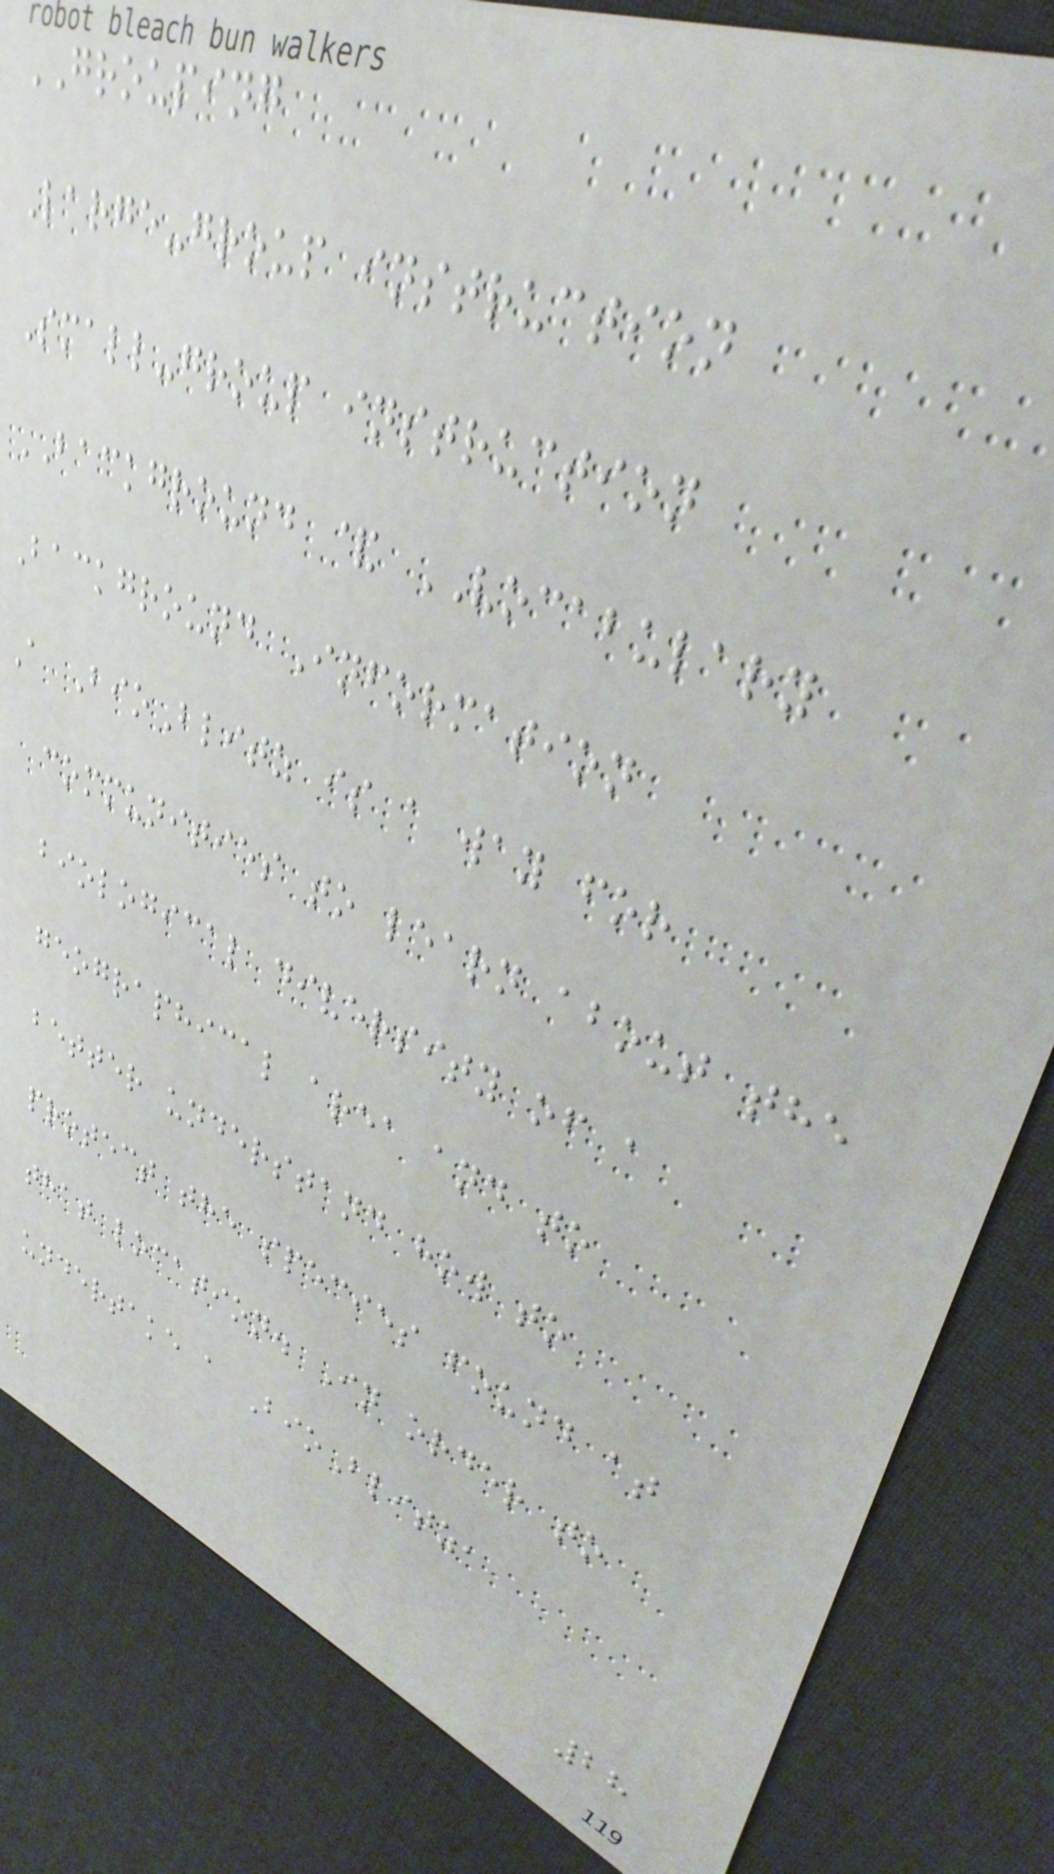GROUPING
Large-group instruction
Small-group instruction
BACKGROUND & VOCABULARY
Background Information
A BioBlitz is a way for
communities to learn about the
biological diversity of a
geographical area and to
better understand how to
protect the species found at
that location. In order to
undertake a BioBlitz,
28
